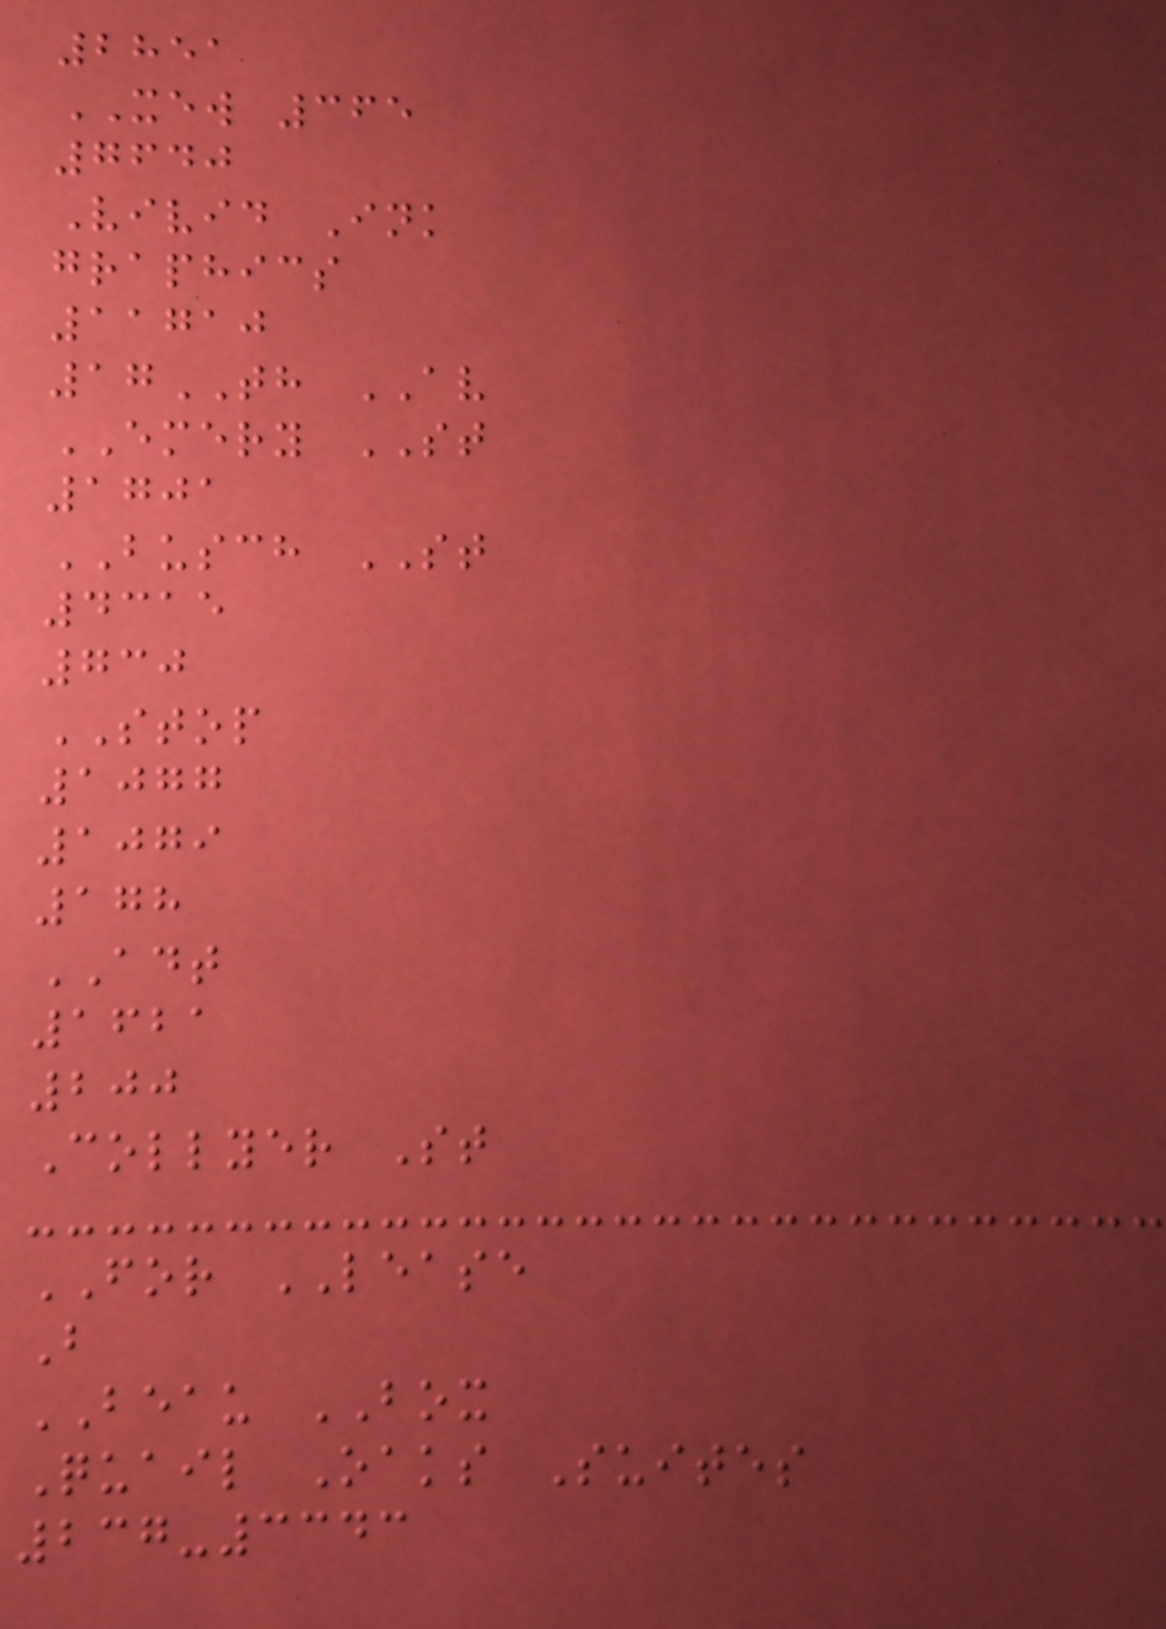2851
XEW 365
7640
Vivid Ink
graphics
11710
17TH AV
EMERY ST
1701
BUSCH ST
4315
730
STOP
1077
1079
178
ADT
1621
200
Collyer St
FOR LEASE
B
BEAU BOX
Quail Oaks Suites
237-3343
